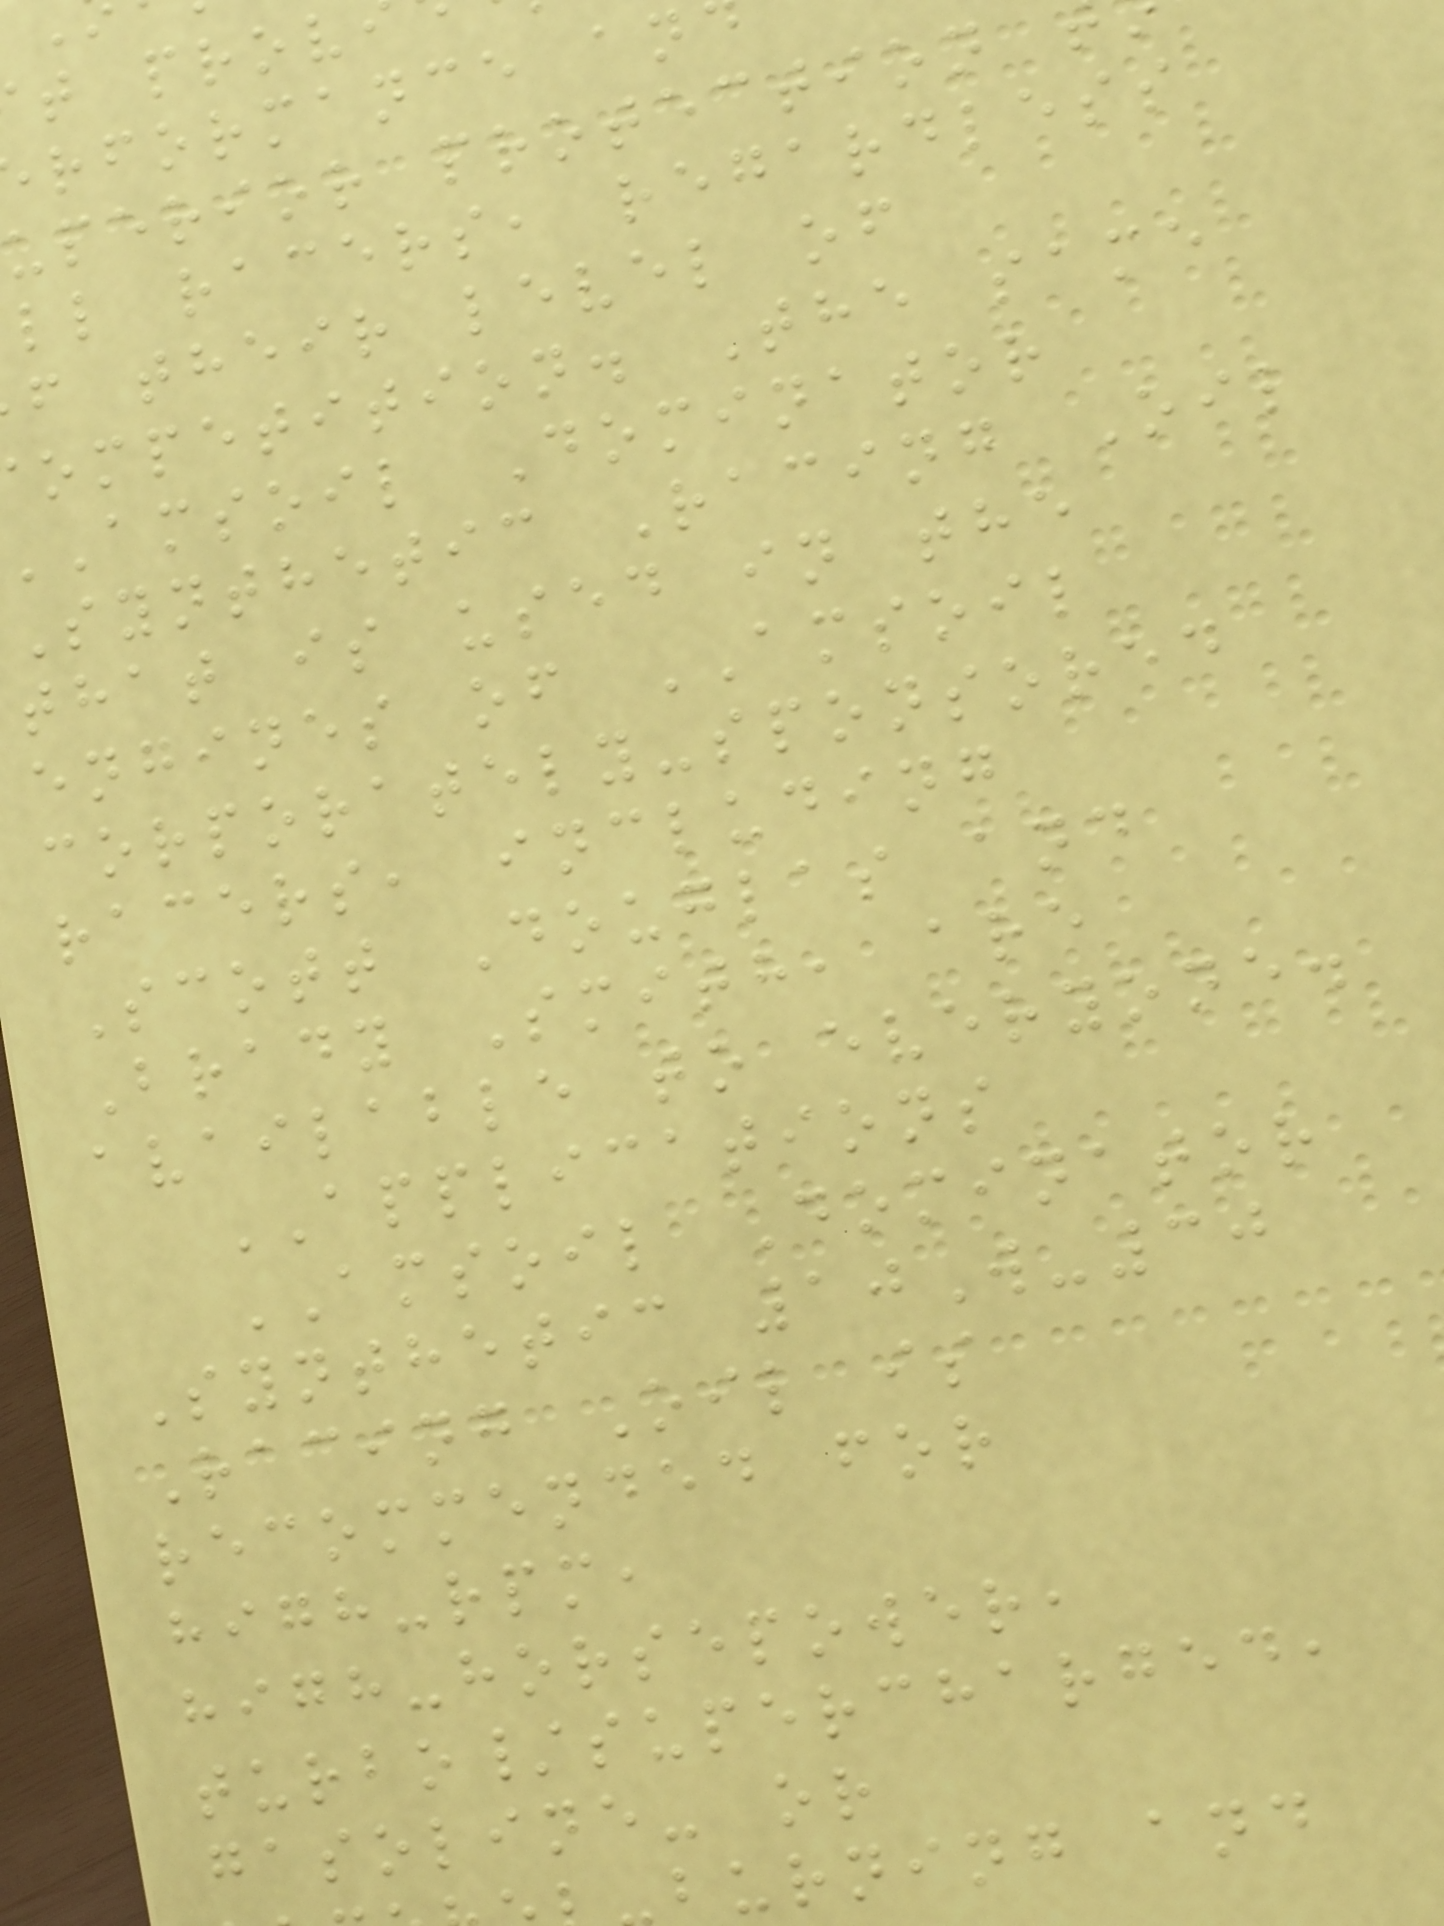t prov
rformance an
uperior protection
ll racers, regardless
f their level of
ompetition. The same
amsoil Dominator
Synthetic Racing Oil
that is used in the
engines of AMSOIL
corporately-sponsored
racers, including
Scott Douglas and
Brady Smith, are
available to everyone.
APPLICATIONS
AMSOIL Dominator
Synthetic 10W-30
Racing Oil is
recommended for
high-rpm,
high-horsepower,
turbo/supercharged,
gasoline- or
burning and
